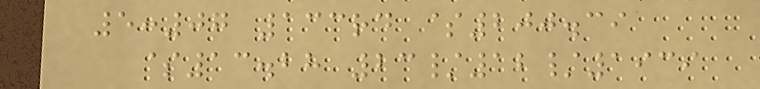5:07 133rd $200.39
$13.28 23/12/1939
